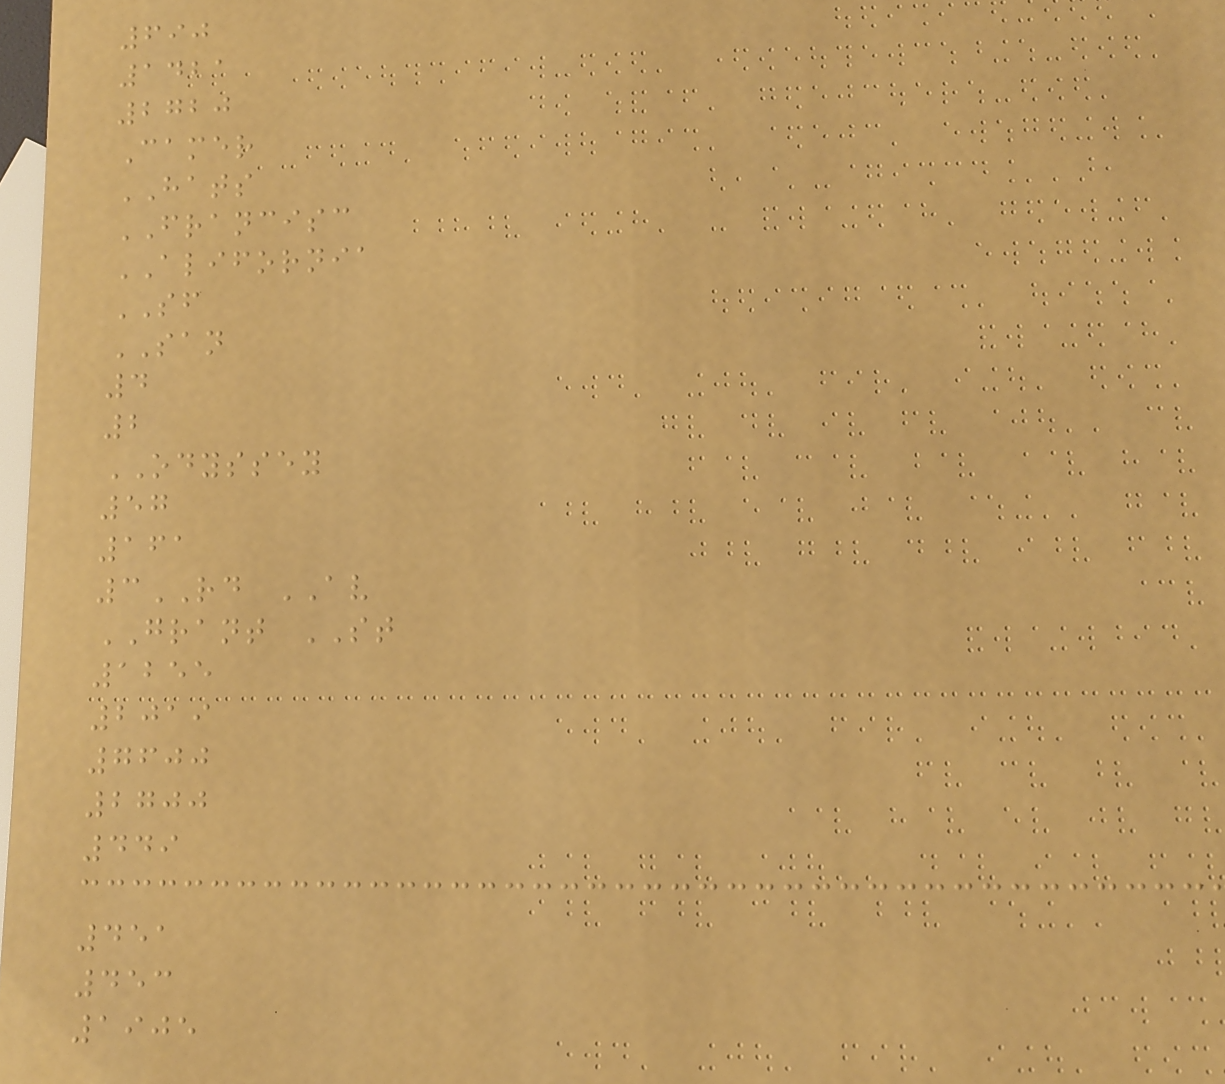690
1421
2720
Camer
HATS
FRANCISC
ALIFORNIA
SF
SAN
4
2
ODYSSEY
57
161
3RD AV
GRANT ST
1255
2019
7600
2700
449
451
453
1905
